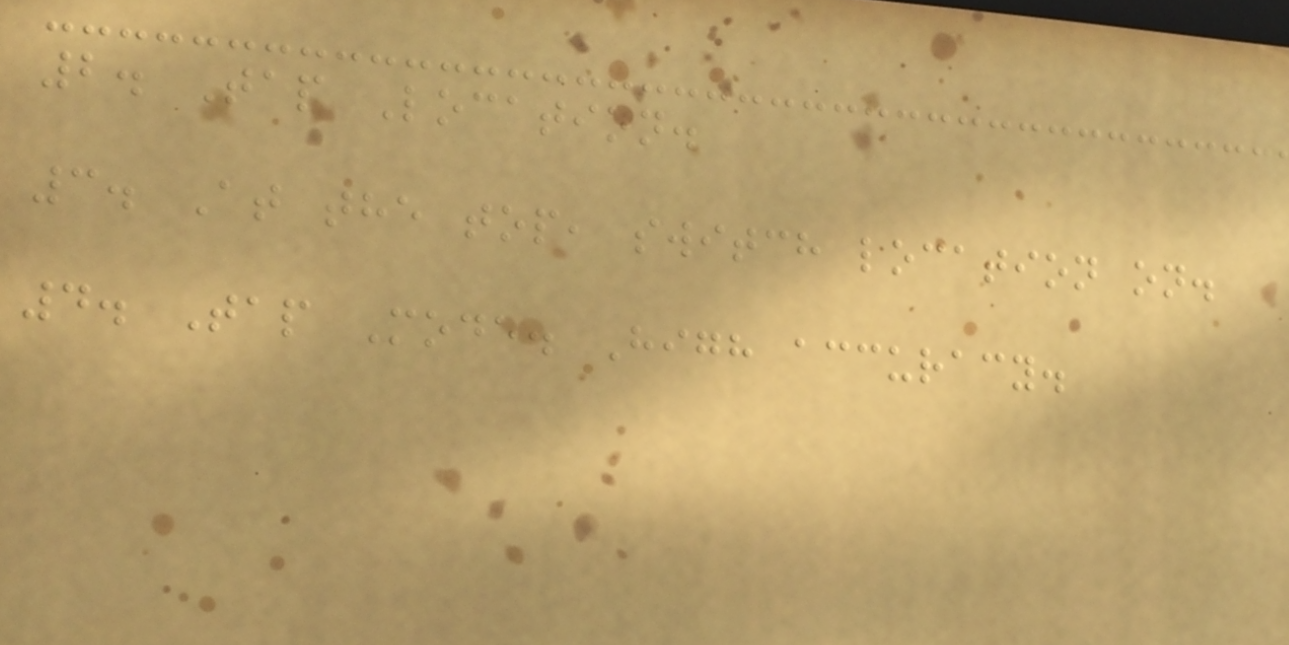2. Tap Location.
3. At the top, switch location on.
4. Tap Mode. High accuracy.
